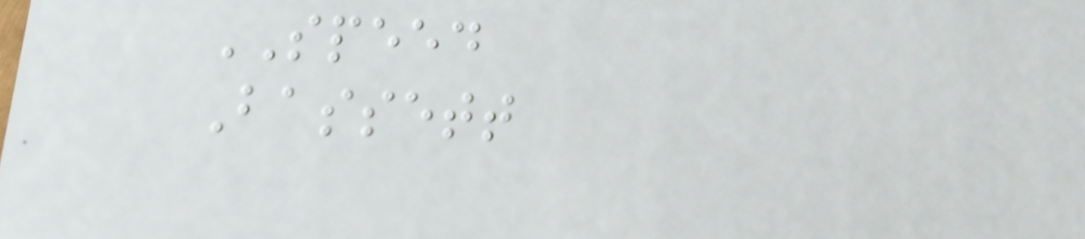SPEED
Bassett
